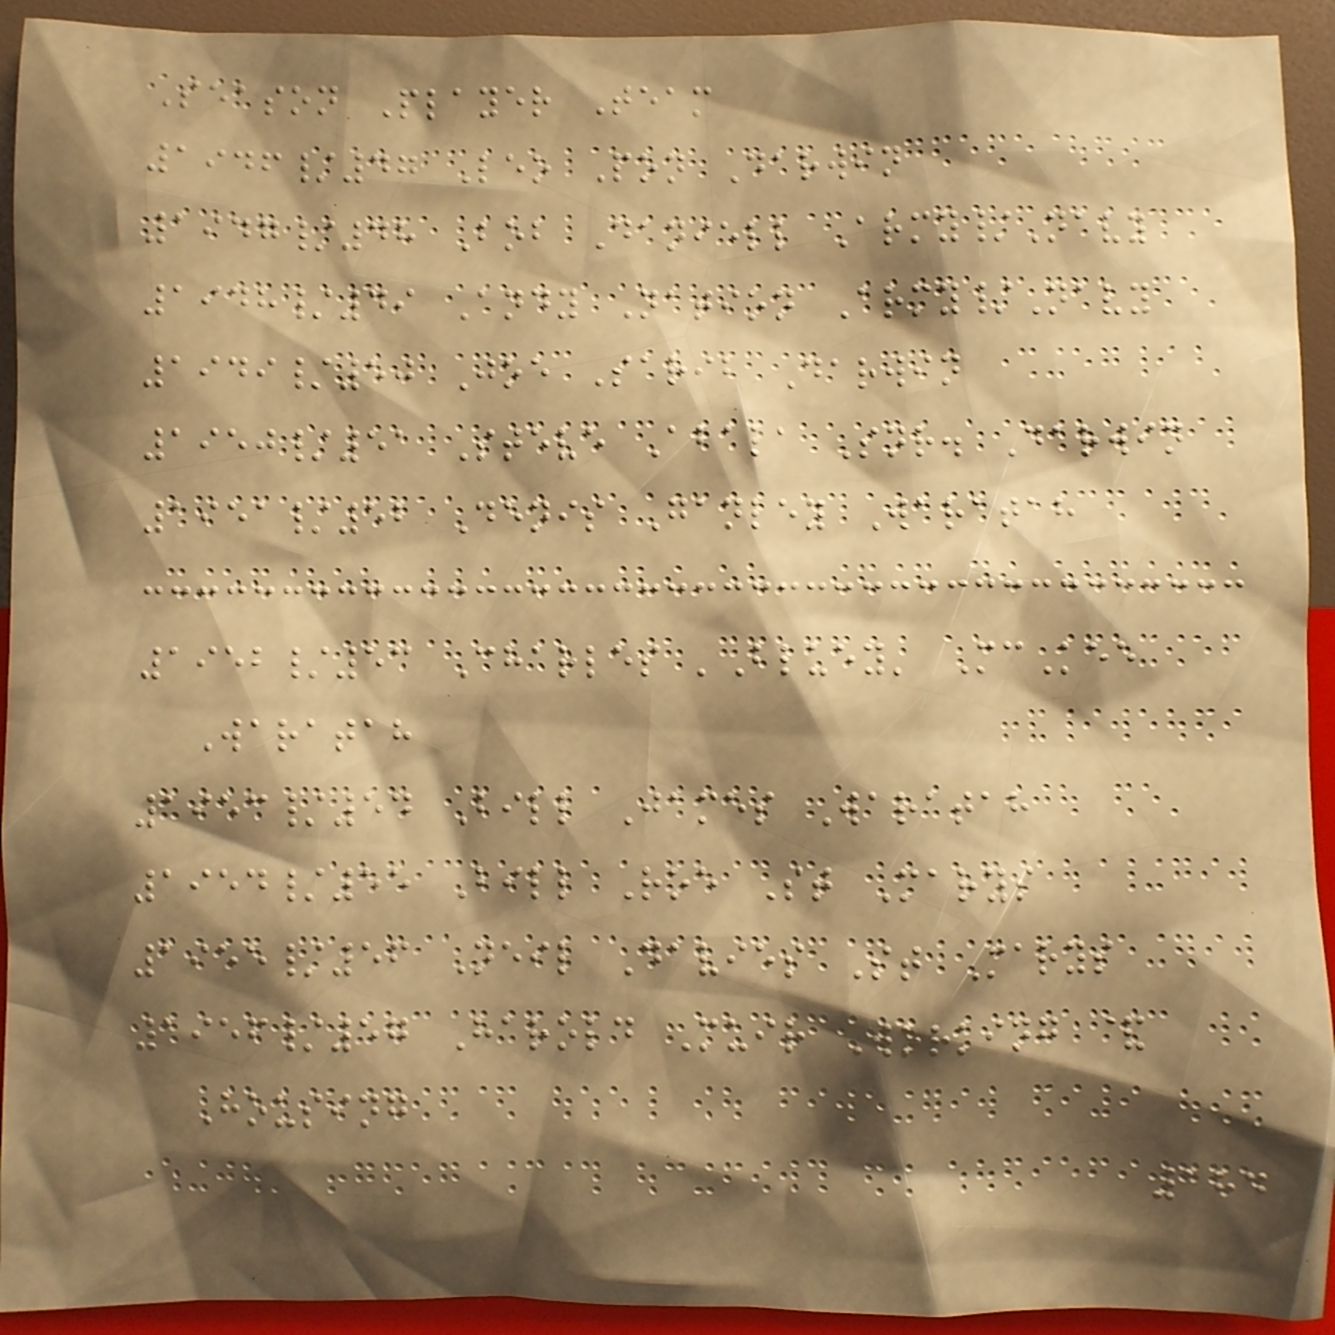Season Player Team
1946/47 Leo Pon Darwin
1947/48 Bob Daniell Army/Navy
1948/49 Andy Nation Army/Navy
1949/50 Joe Sarib Darwin
1950/51 Steve Abala Snr. Darwin
1951/52 Denis Ganley Waratah
1952/53 Charles 'Bluey' McKee
Waratah
1953/54 Bill James Waratah
1954/55 Bill Roe St Marys
1955/56 Neil Davies St Marys
1956/57 Harold Muir Working &
Housing
184
